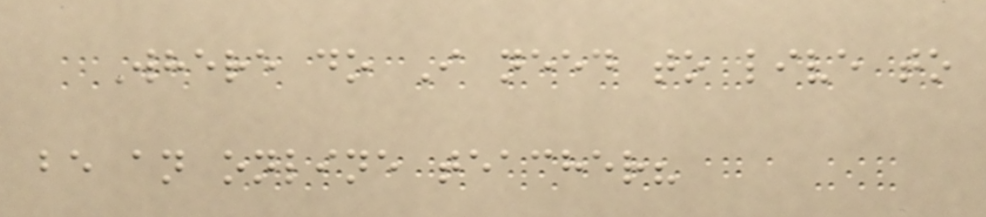Where do I need to live to
be an online teacher?
